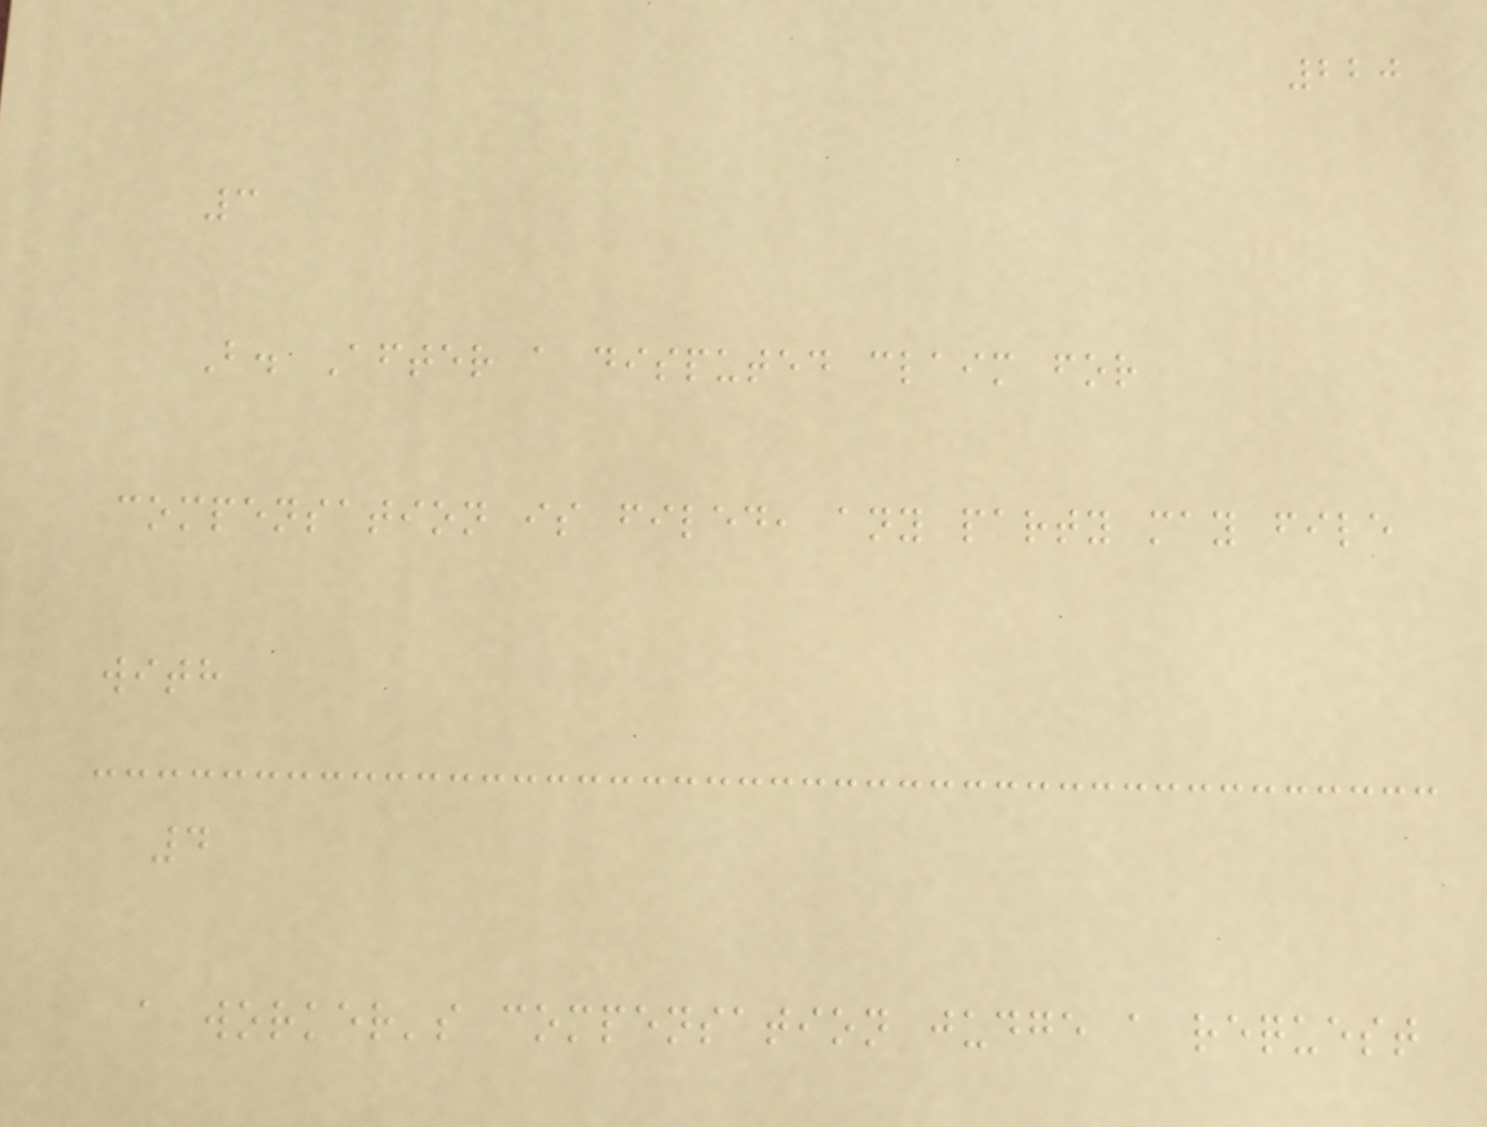220
3
B. After a disputed claim for
compensation is filed, any party may file
with
4
a worker's compensation judge a request
